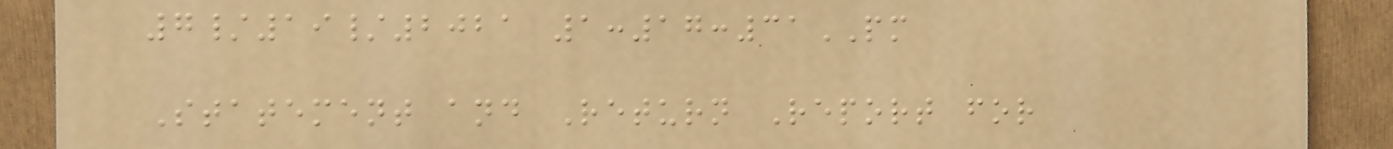7/19/2021 1:17:31PM
Statement and Return Report for
